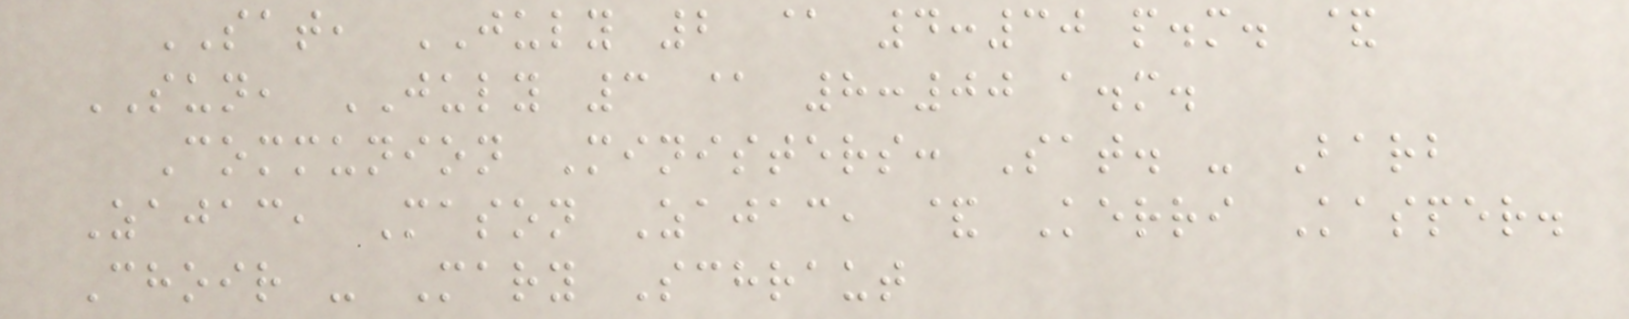SAT, JULY 2 @ 4:30 p.m. &
SUN, JULY 3 @ 8:00 a.m.
Communion Ministers: Sat. - Barb
Zajac, Mason Zajac, & Kerri Kasper.
Choir - Mary Schraut
